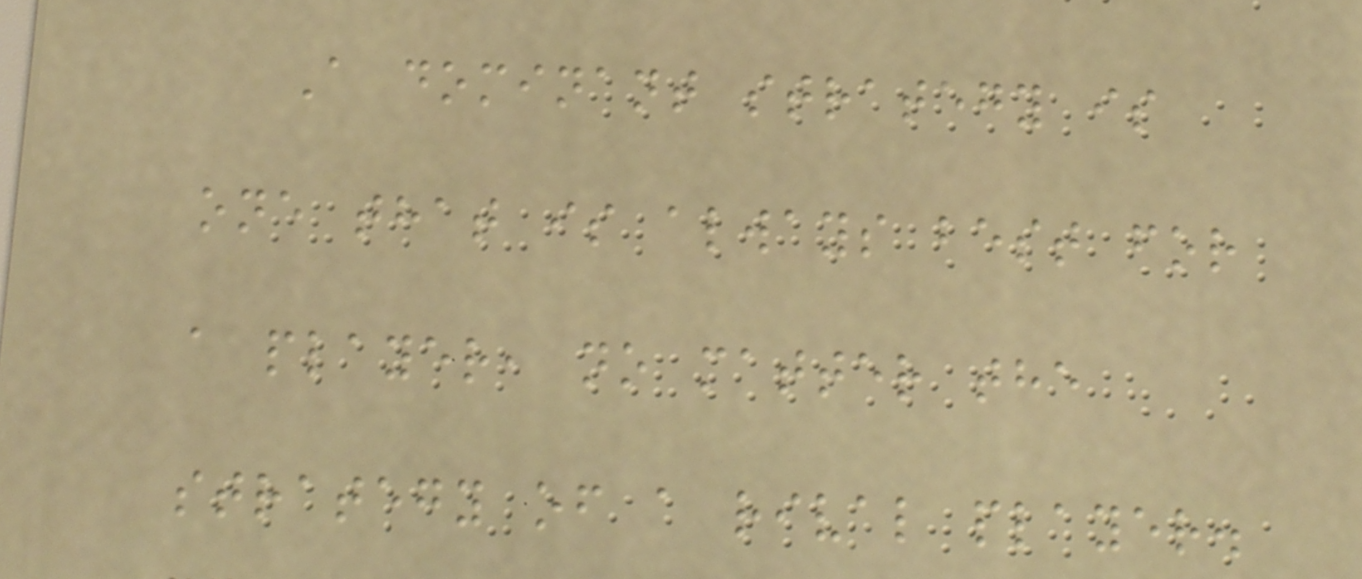A dominant strategy is
one that is always best for
a player, no matter the
strategy of a rival player.
